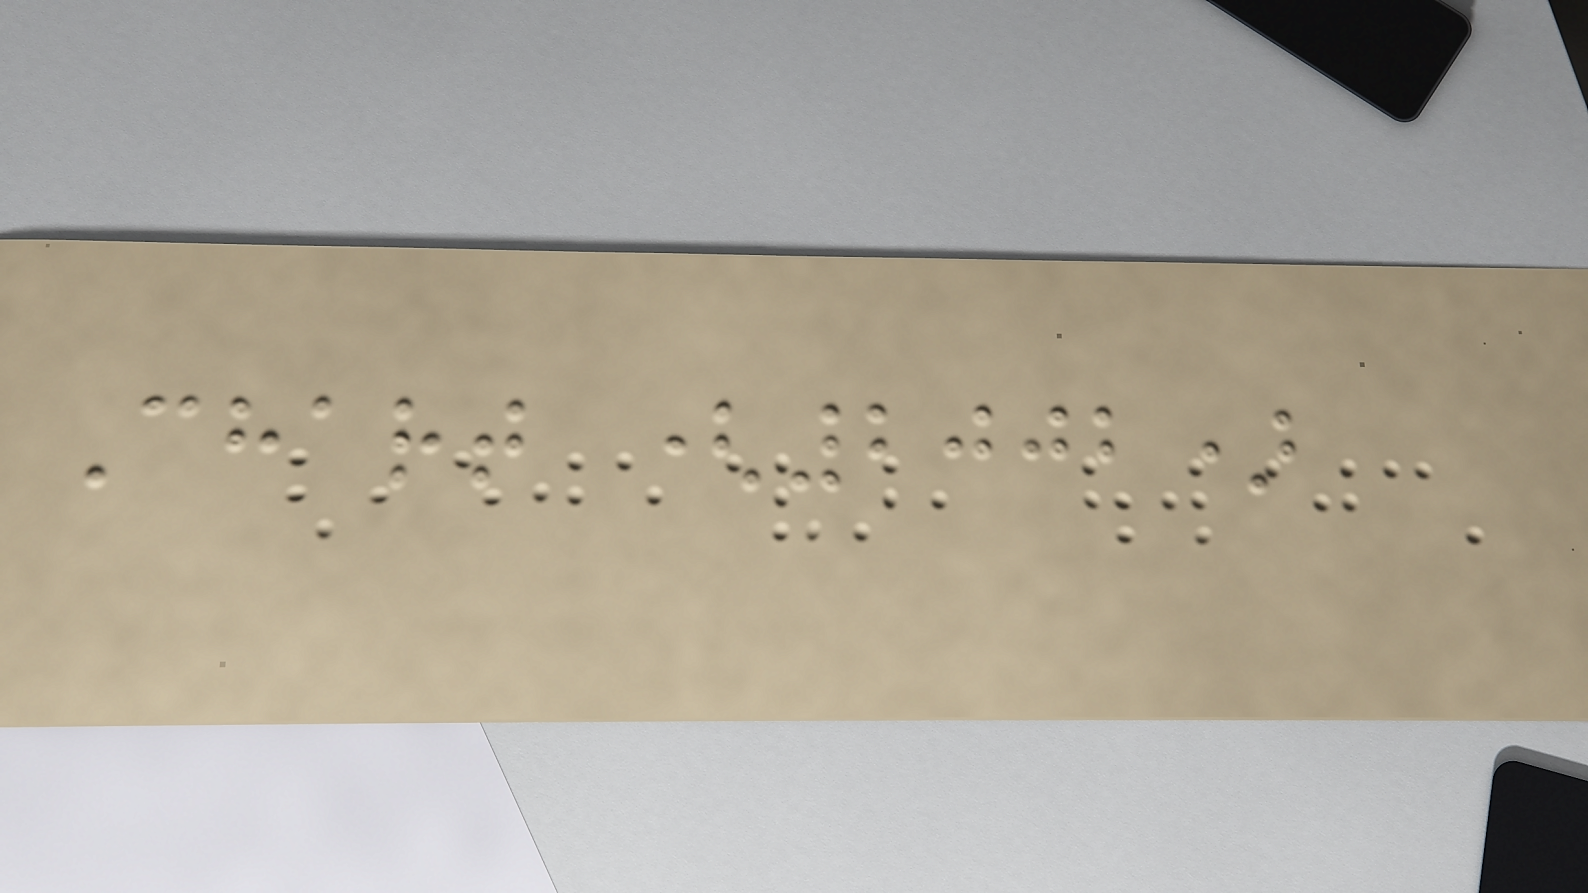Chart (2002)
